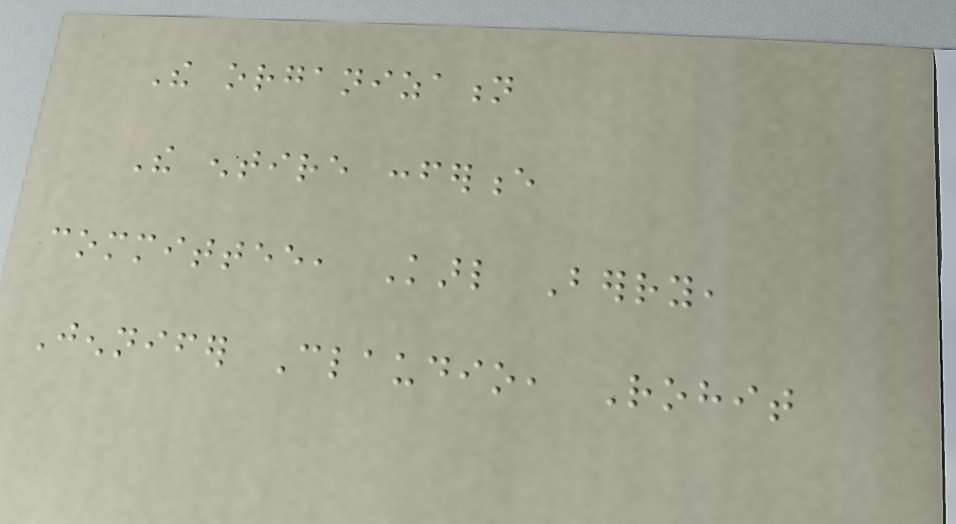The organization
The entire conference
committee, Karl Berry,
Jennifer Claudio, Rohit
